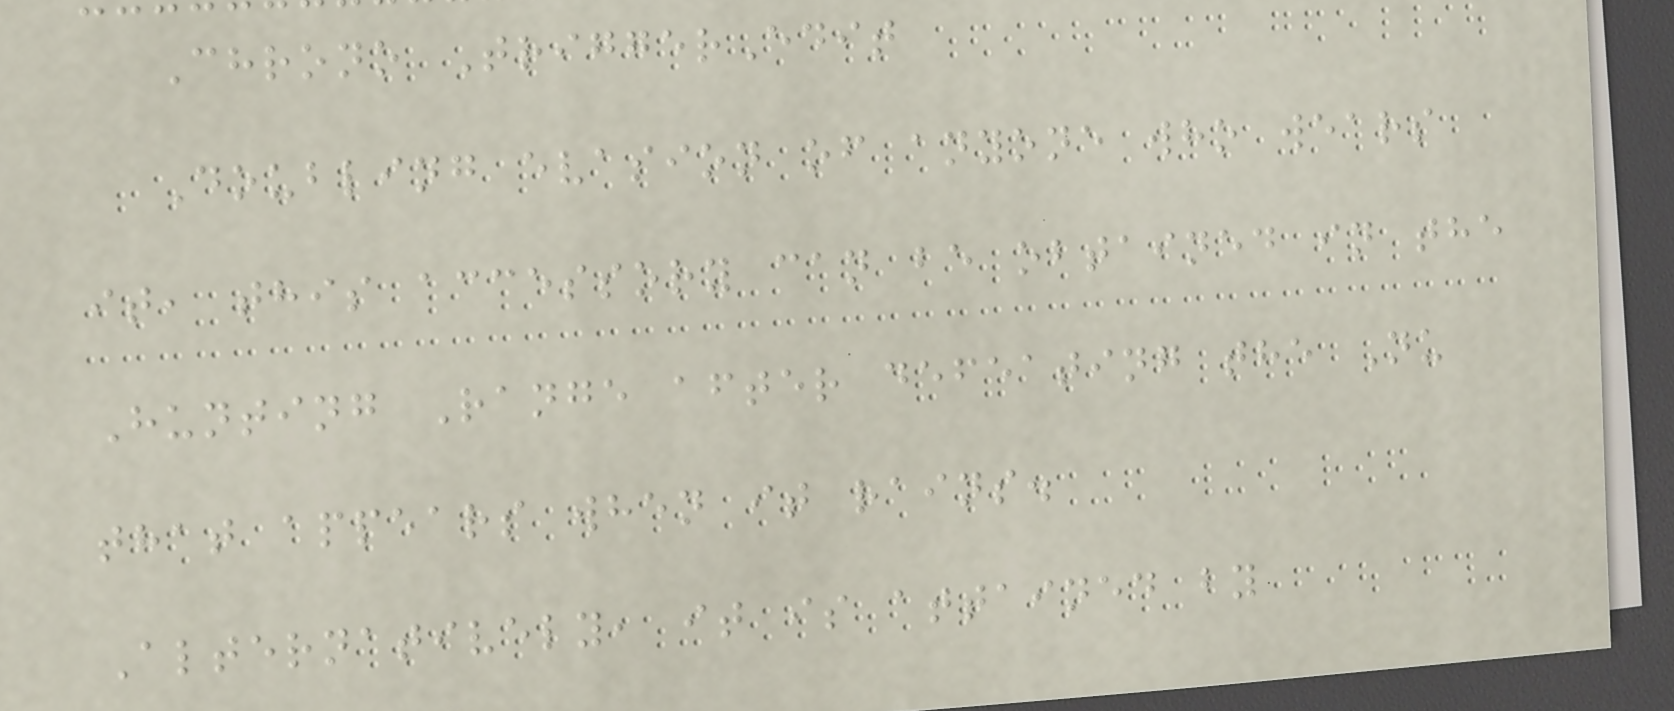Chrono TriggerEdit
Doubling evasion of anyone who wears
it, this accessory can be obtained in the
Hunting Range after defeating the Nu
that appears when it rains.
Alternatively, it is attained by
